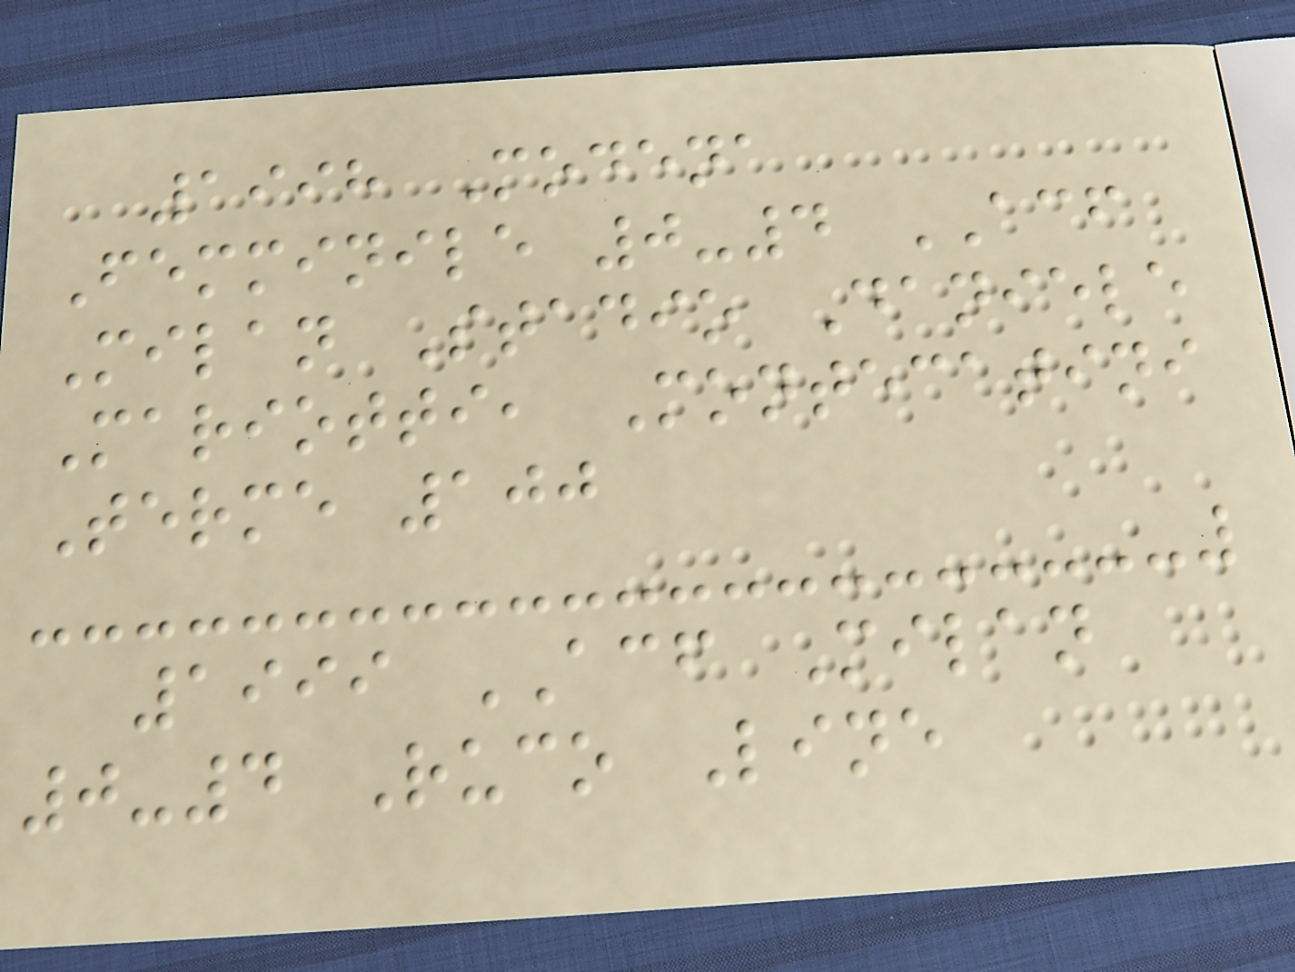1998 Modena
Femminile 0-4 ACF
Milan Stadio Daniele
Mariotti, Montecatini
Terme 100
1999 ACF Milan
0-4 Ruco Line
